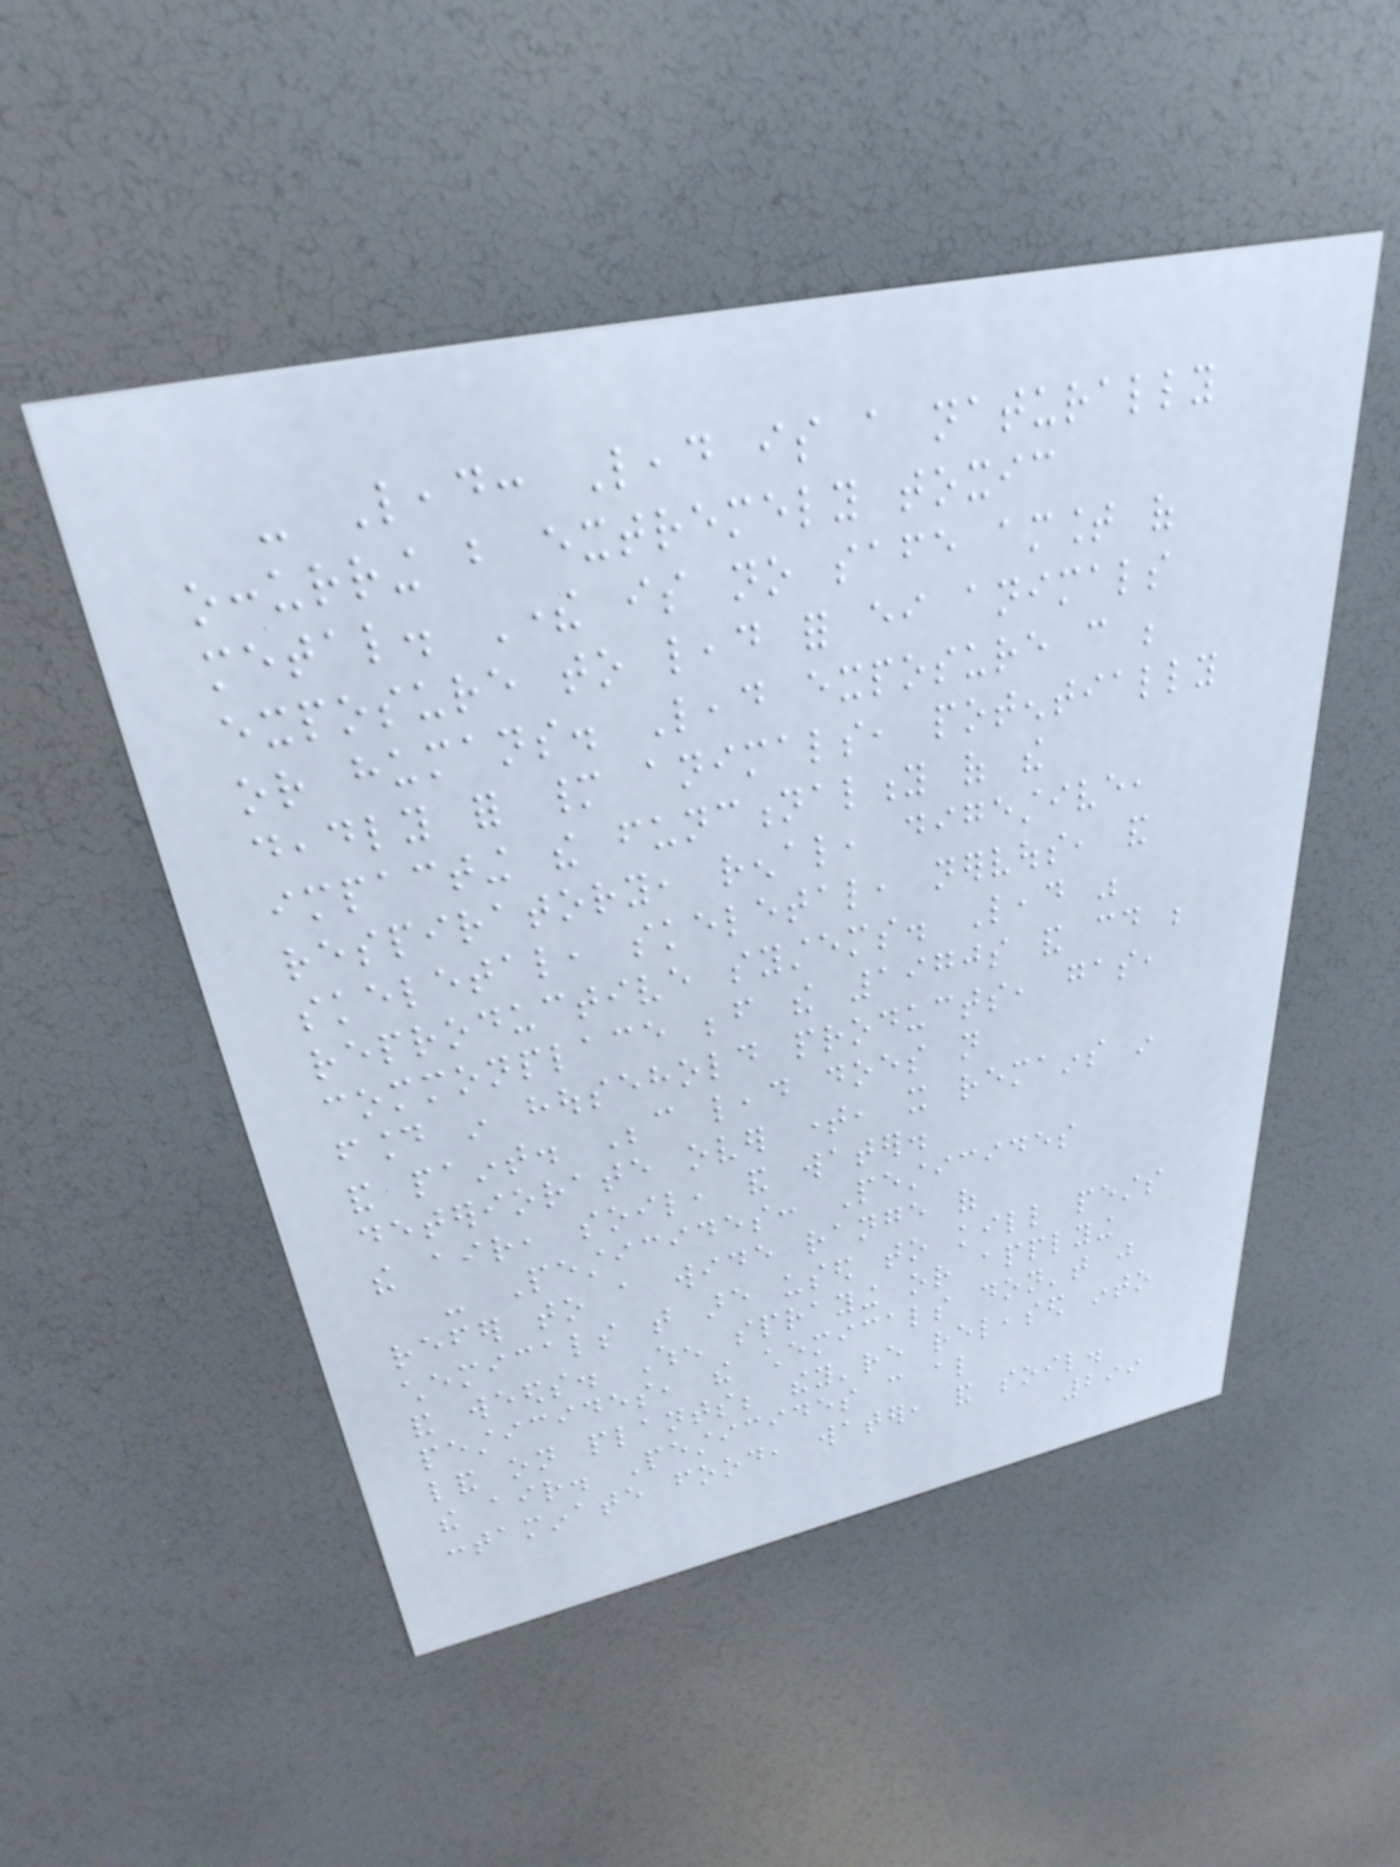- Lead: Lead is a naturally
occurring but extremely toxic
metal. There is no safe amount of
exposure to lead for either animals
or humans. Lead exposure can be
deadly for many animals, potentially
impacting the functionality of the
respiratory, renal, digestive,
skeletal, skeletal, nervous, and
reproductive systems. Lead was
commonplace before the 1970s and could be
found in household products, gas,
and paint. Because lead does not
deteriorate over time, it remains in
the air, soil, and water.
- Pesticides: Pesticides
refer to a wide range of
chemicals that are used to kill pests
and weeds. When spraying or applying
pesticides, the chemicals don't just
land on plants; they're released into
the air. Pesticides can also
contaminate food, water, and soil.
299
